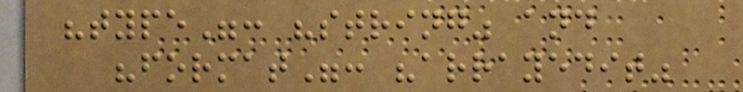"type": "string" and
"format": "arrayedit"
